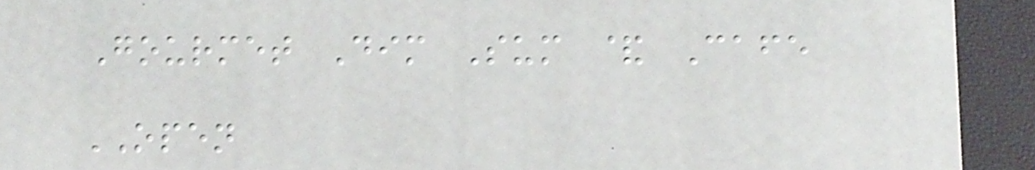Gourmet Dim Sum & Cafe
OPEN
